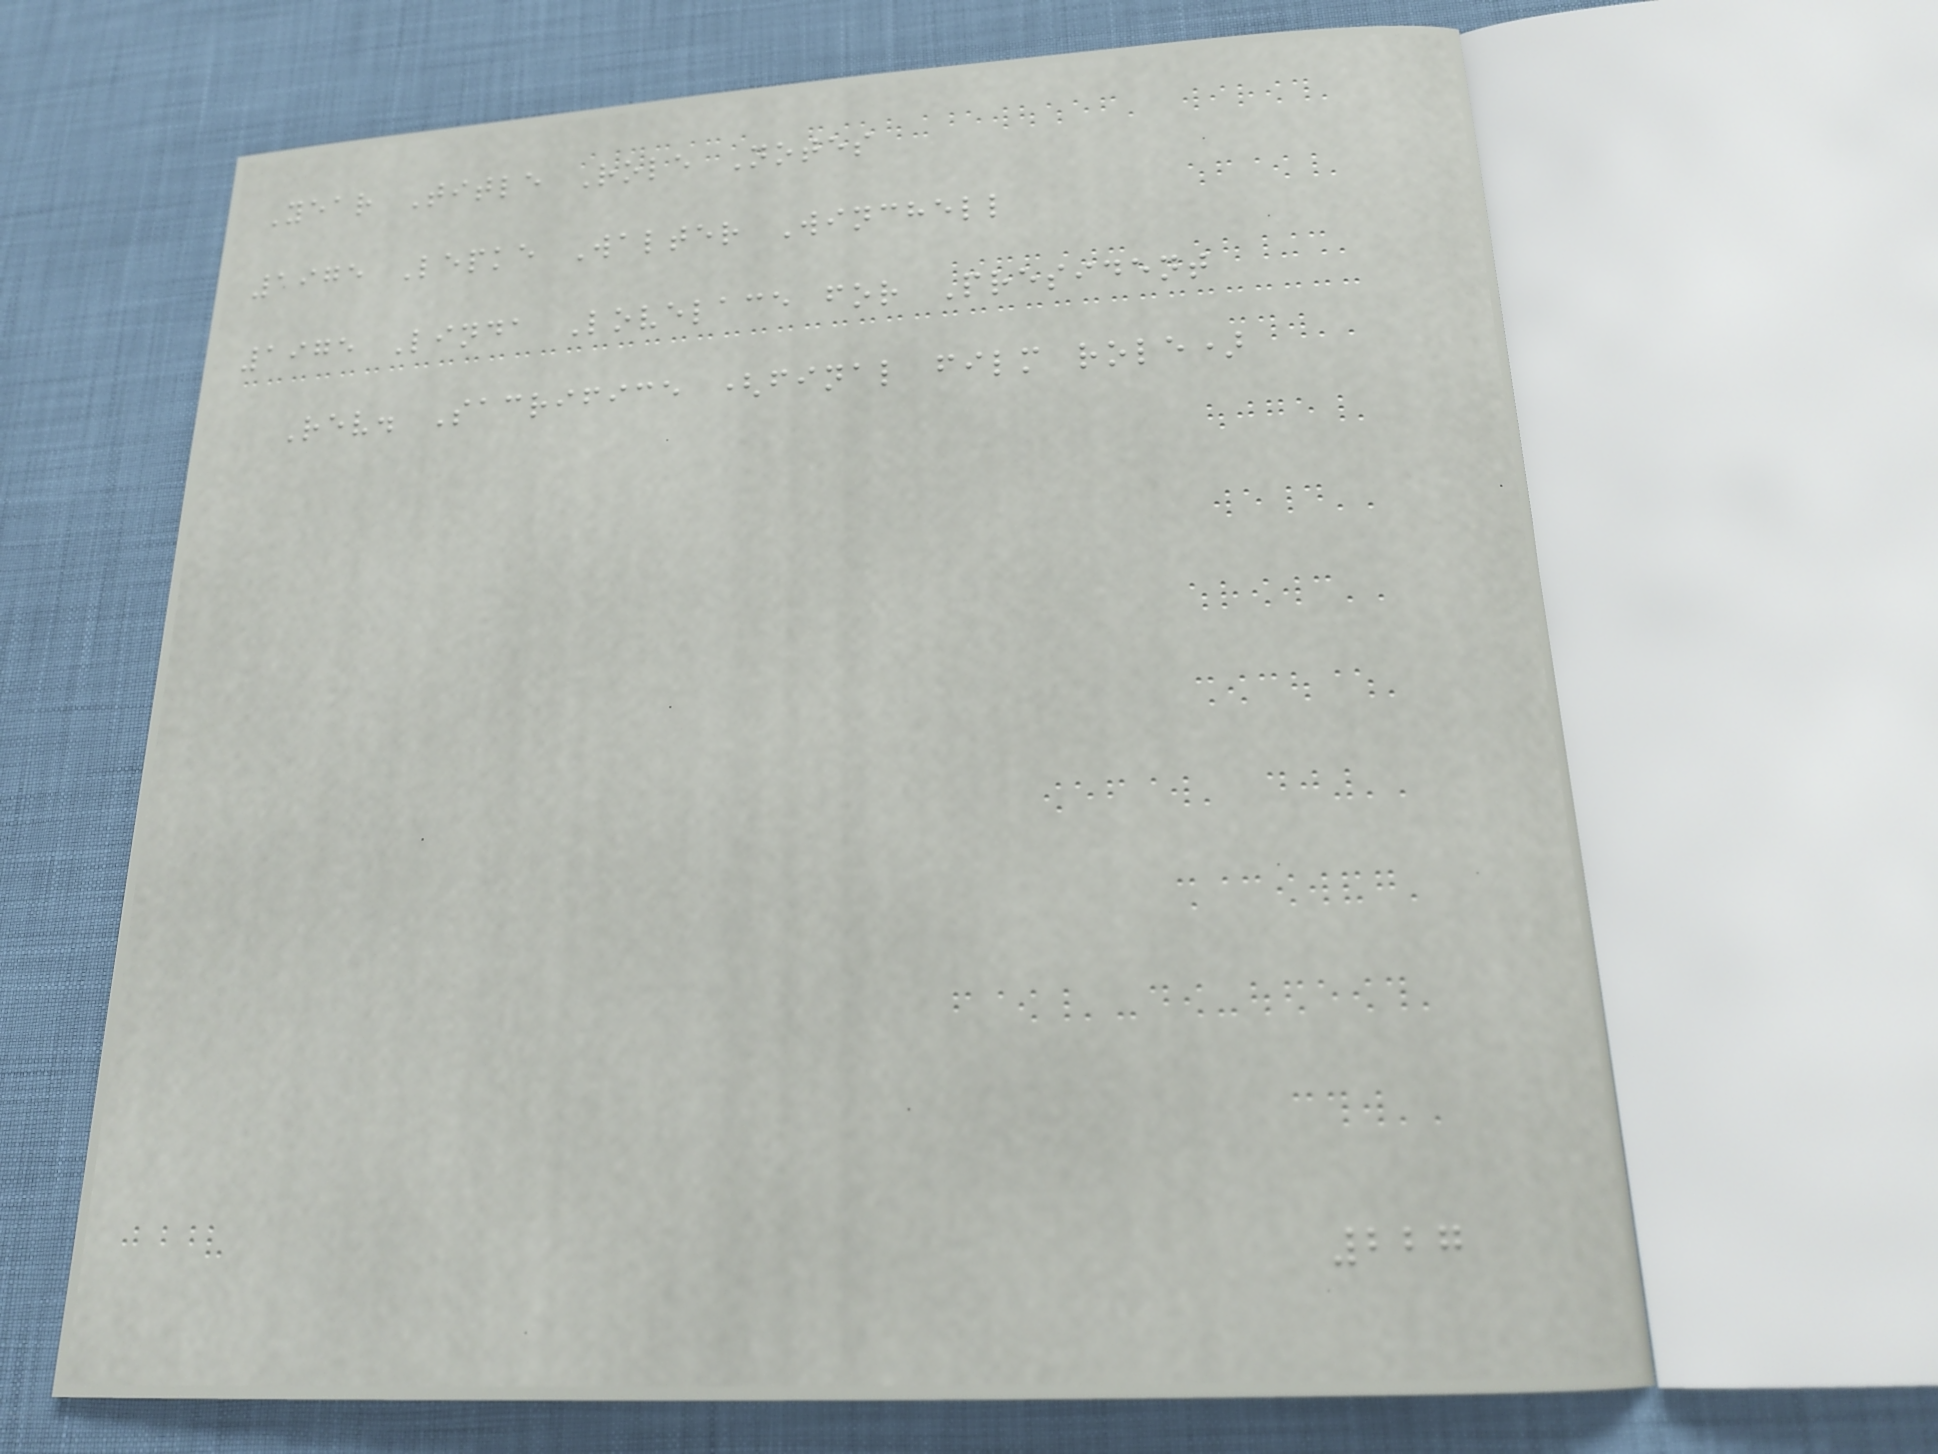Year Title Role Notes
1975 Lepke Walter Winchell
1975 Linda Lovelace for President
Rev. Sacrifice (final film role)
227
